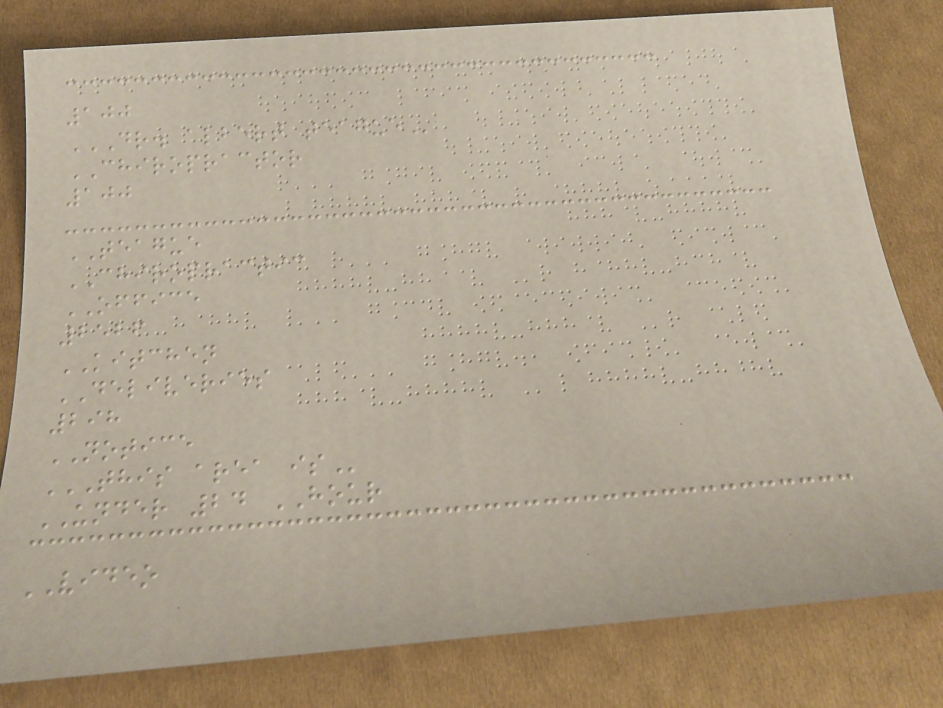100
DR. ALBERT TEAGUE
CHIROPRACTOR
100
TEAGUE
CHIROPRACTIC
OFFICE
2526
KITCHEN
DELIVERIES
298
NOTICE
THIS AREA IS
UNDER 24 HOUR
VIDEO
